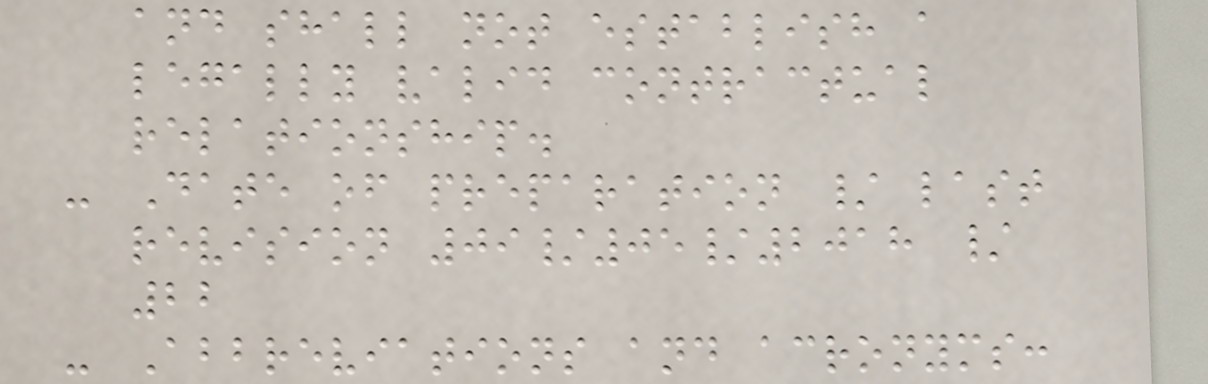and shall not establish a
legally valid contractual
relationship.
- Date of preparation / last
revision 09/05/2018 /
22
- Abbreviations and acronyms:
